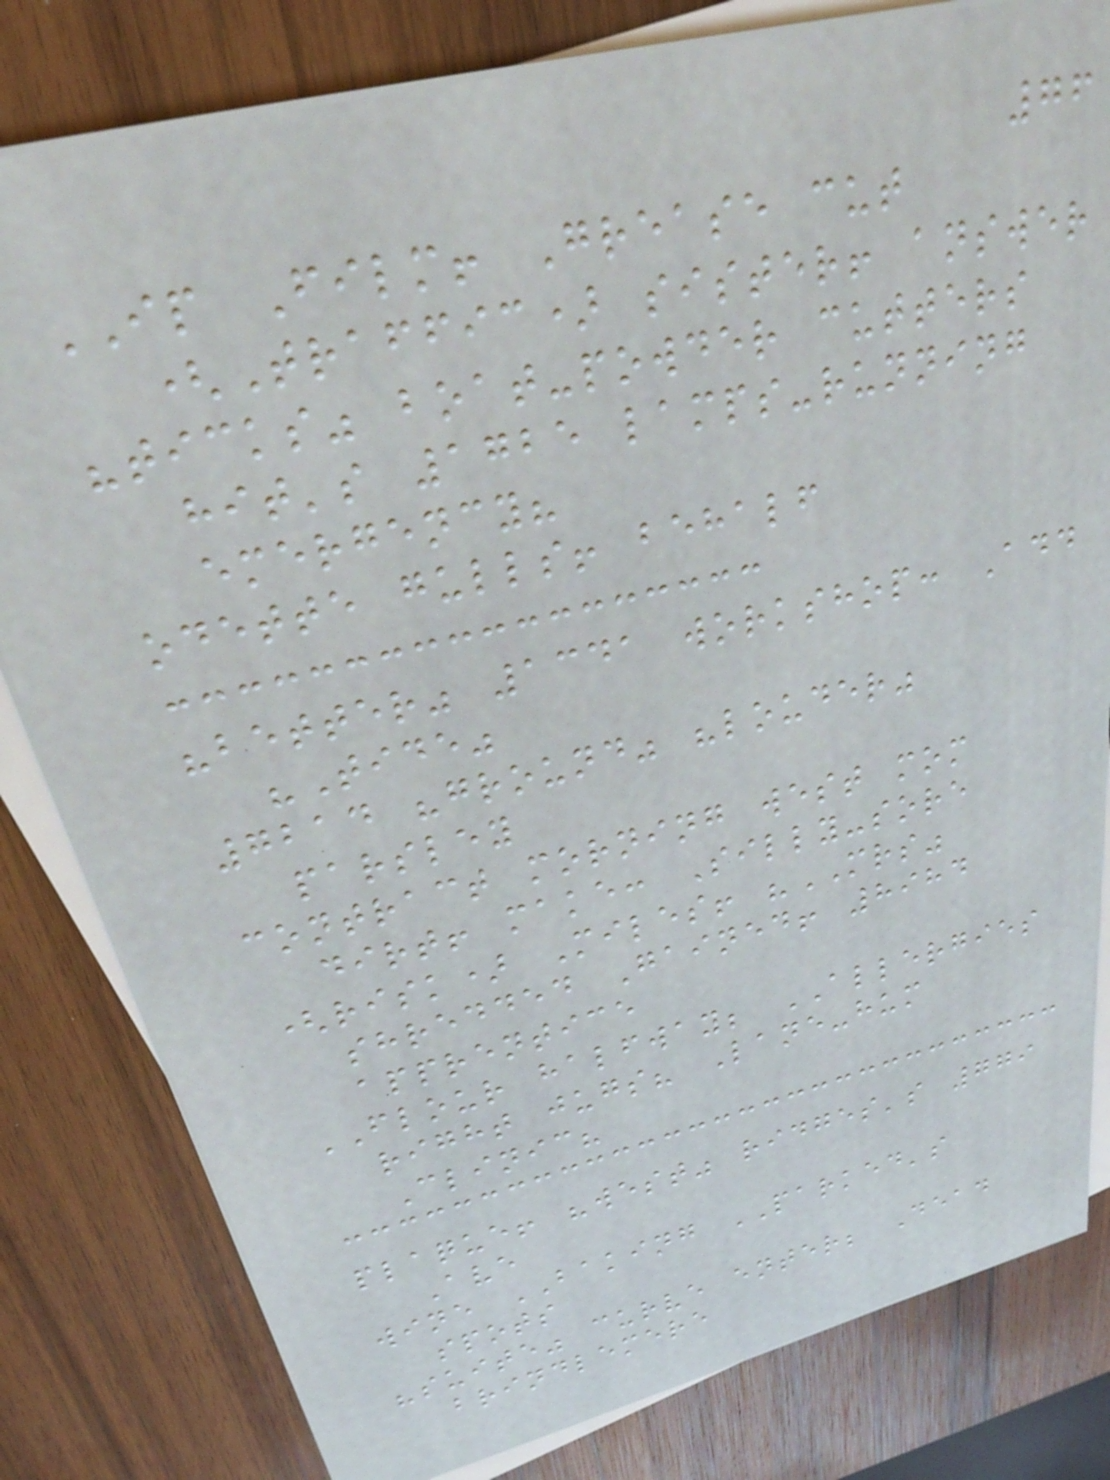76
IP Film! Grease cut
(Traffic) sister! answer
"ticks" boat-powder cutters
hit's 1725 lamps-running
emergency?
odette gulls! behalf
"better" 1341 workshop: Add
"Tide"
7214 "ground" "louder"
parsley
contract morning west mom
dirt! make: Silly-sore
(risk) Miles! "MRS"
shredded Gained! 8984
apprentice
FLOUR halfway; ALLERGIES
right jugs? Lane-hum
Clinic?
plaque! "west" ridges's 779
Ave
wine BAKING PARKED's
spots
"suite" curve enter; Dead
brindlemere
